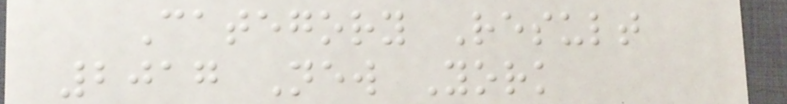Category Result
2017 New York
